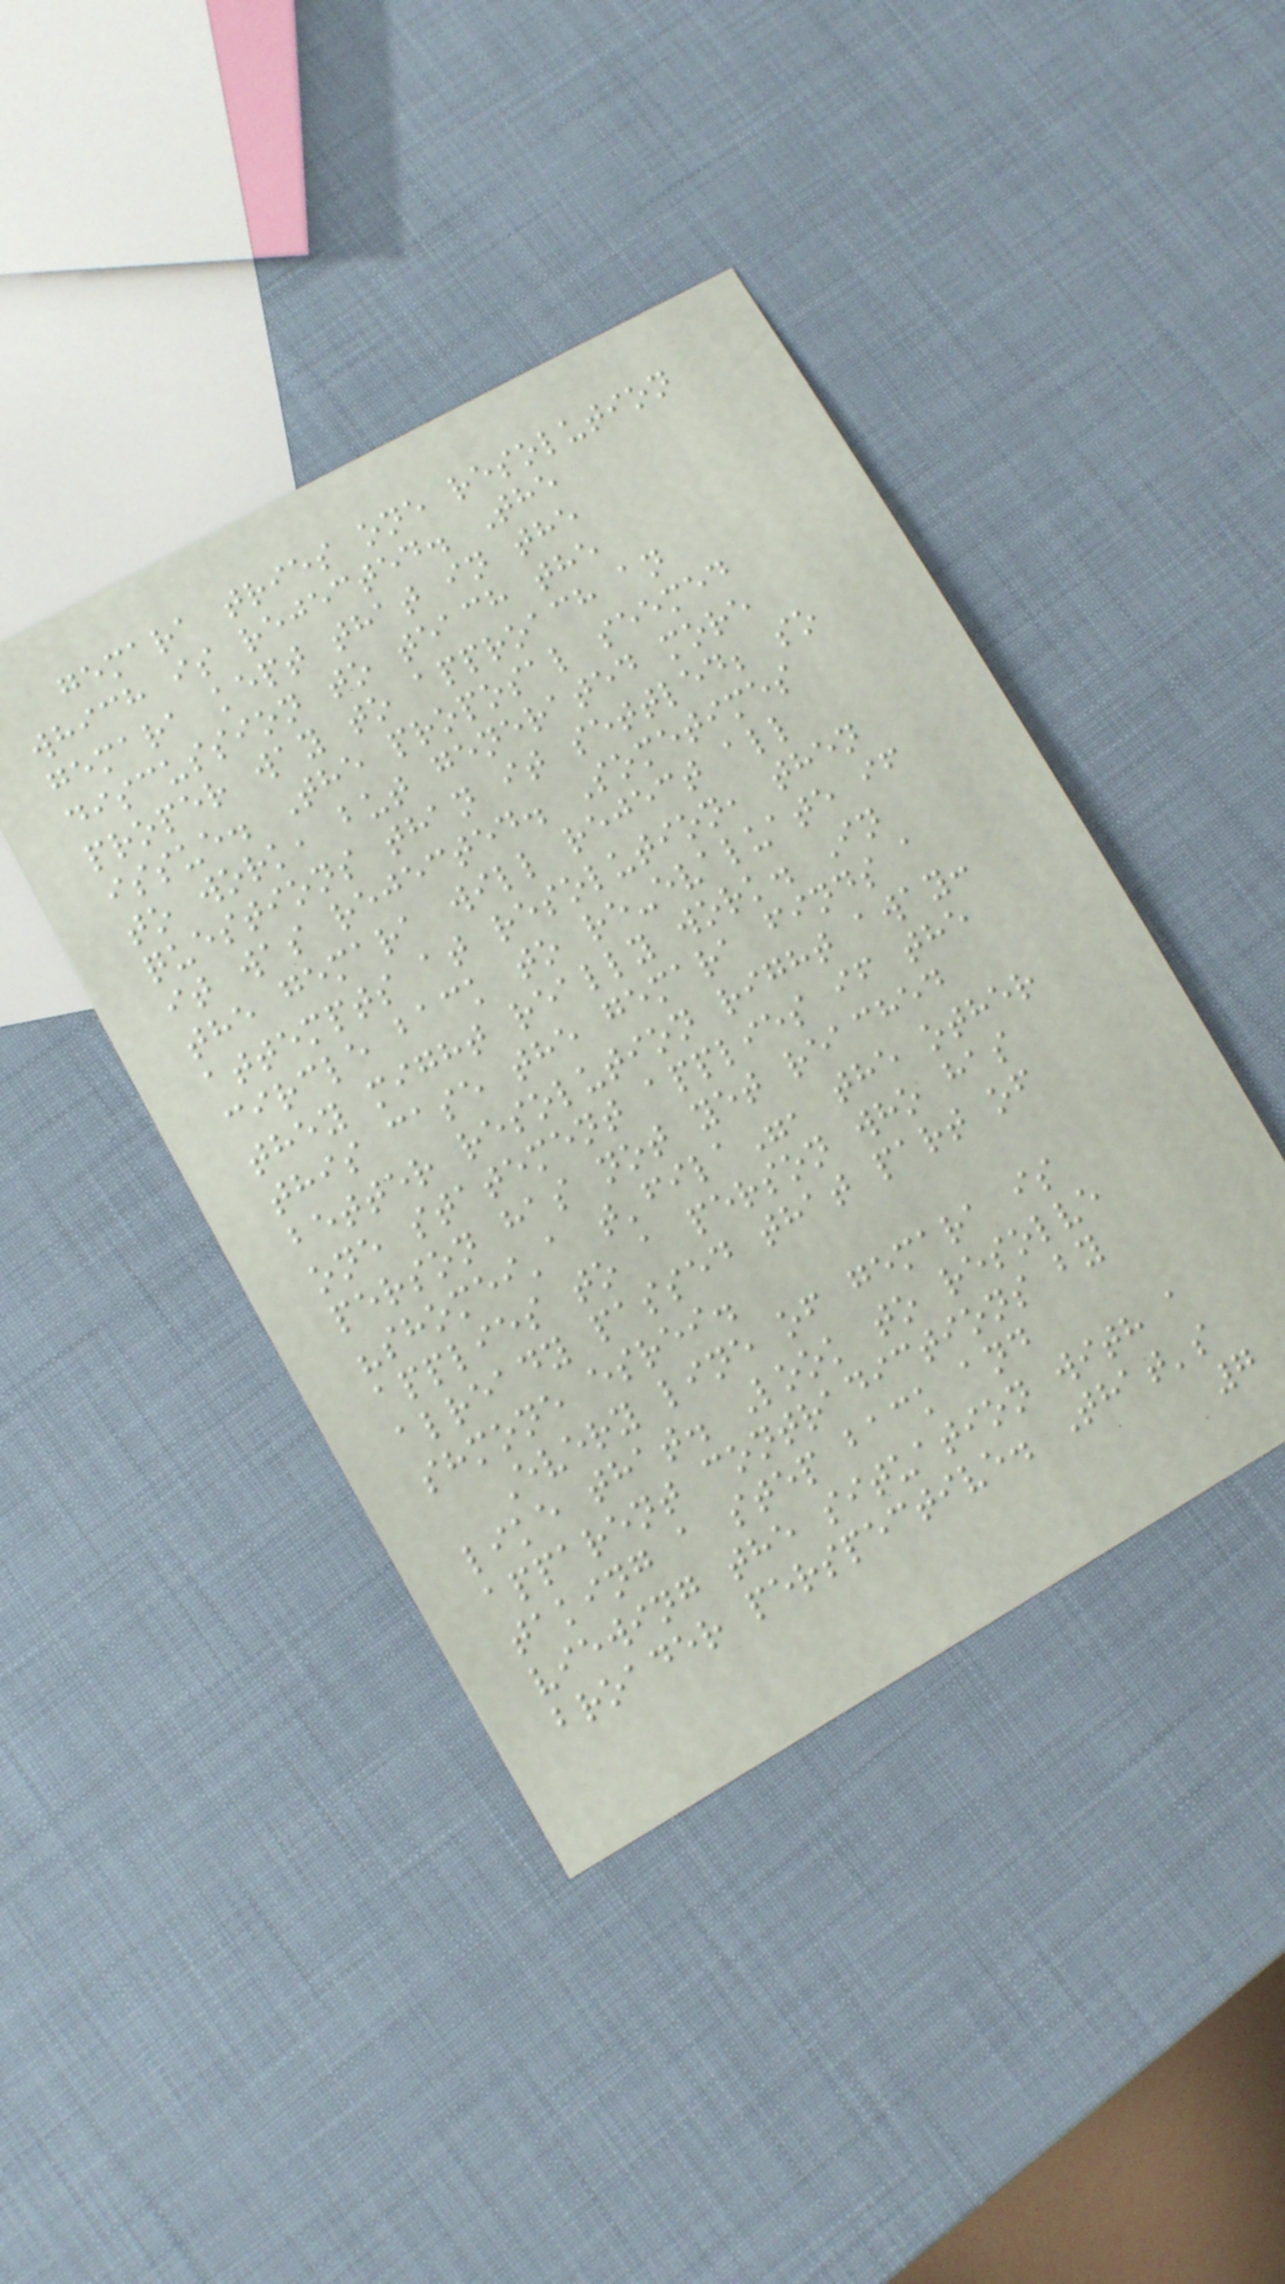gemara tries one resolution
which is rejected. The
gemara kept that in the
discussion to teach the
proper way to approach an
issue. The proposal seemed
to work, but generated more
questions than it settled; so
it was rejected. Sometimes
the gemara will reject all
attempts at resolution, then
circle back to re-evaluate if
they might really work. In
this case the gemara finds a
better resolution right away:
one statement applies if the
person has not yet reached
"shomei'a t'fila", the other
applies to a person who has
already passed that part of
shmone esrei.
Every line of gemara is
like that. Look to resolve
apparent contradictions by
taking a step back and
viewing the situation with a
broader perspective. That's
7
